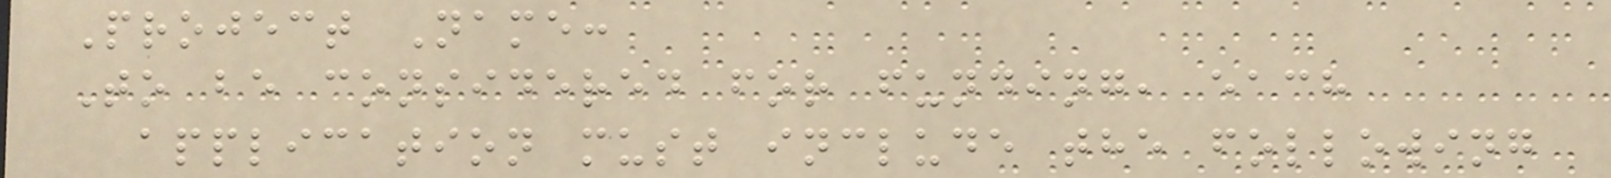Project Name:
To be considered for funding, each
application must include the following
